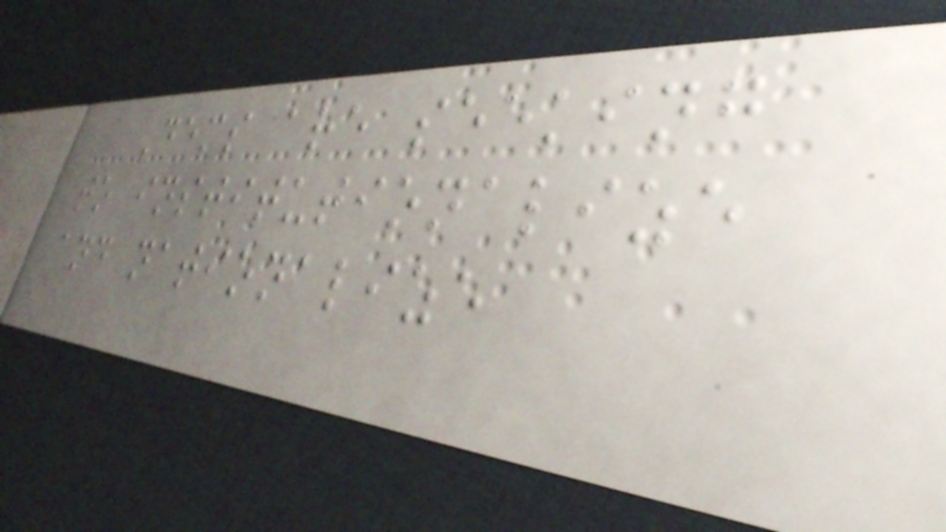Dems are seeking
to institutionalize
and nationalize
